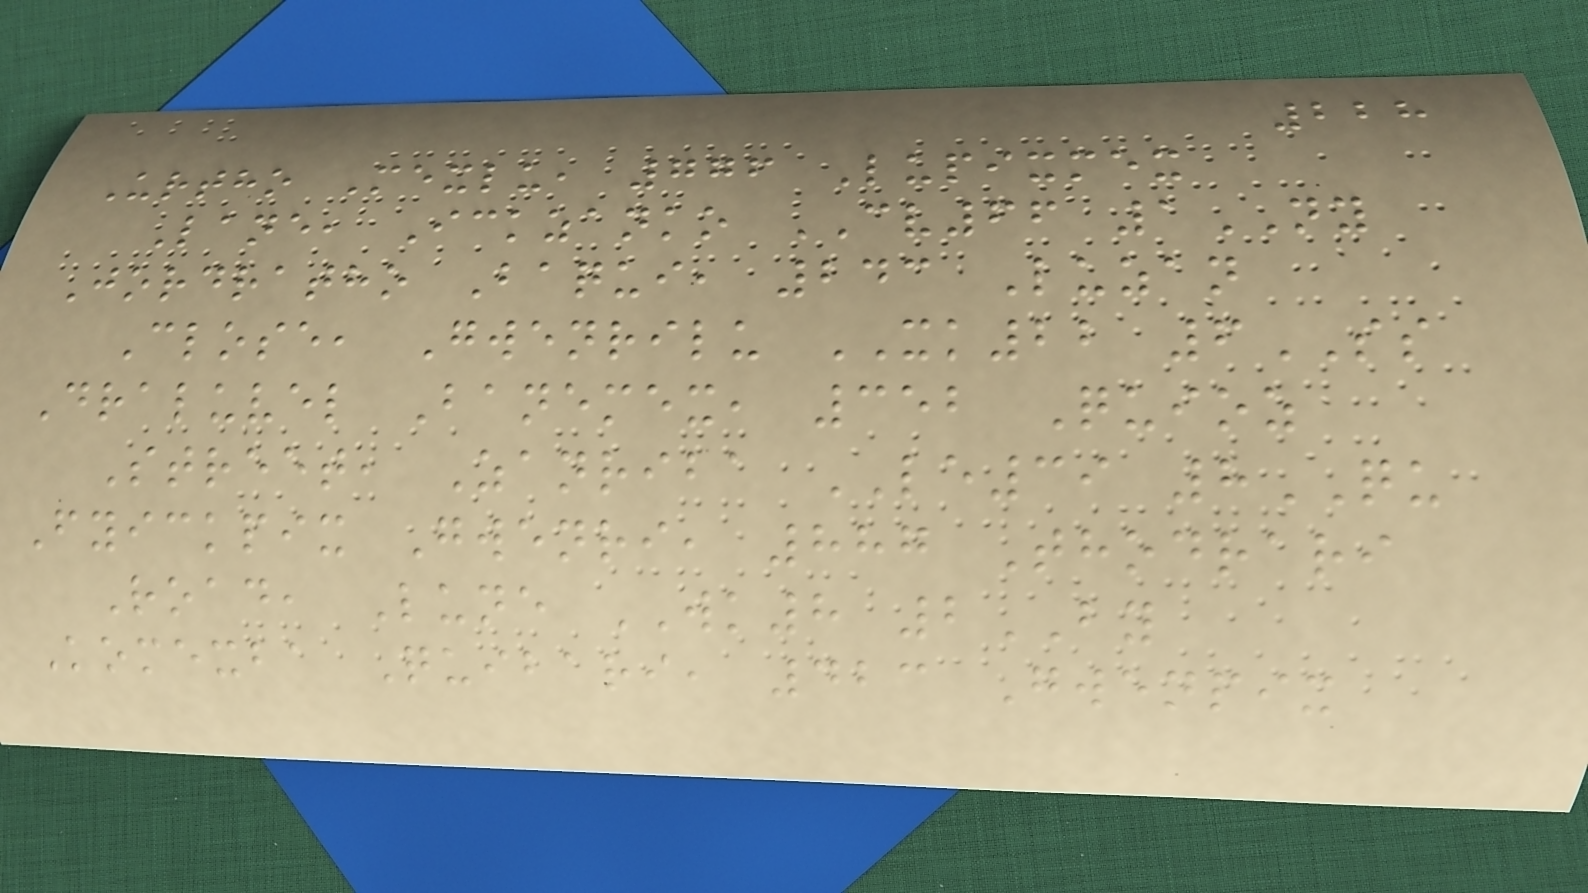228
Urtho Mexlu, 776 Lupixmex
Lane, Ickzanko CV66 1NY
Jordratho Baqui, 243 Luzan
Close, Gwenrilu XK22 6SS
Draluvel Banemex, 352 Quioz
Street, Zanriba LE39 8QU
Fyickpix Gwenri, 887 Thodrari
Road, Lune WK8 2BY
Komexba Quibari, 423 Gwenpix
